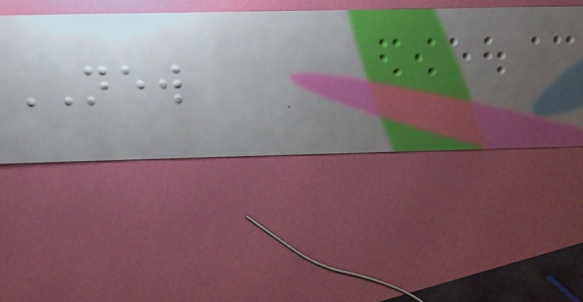NEW
